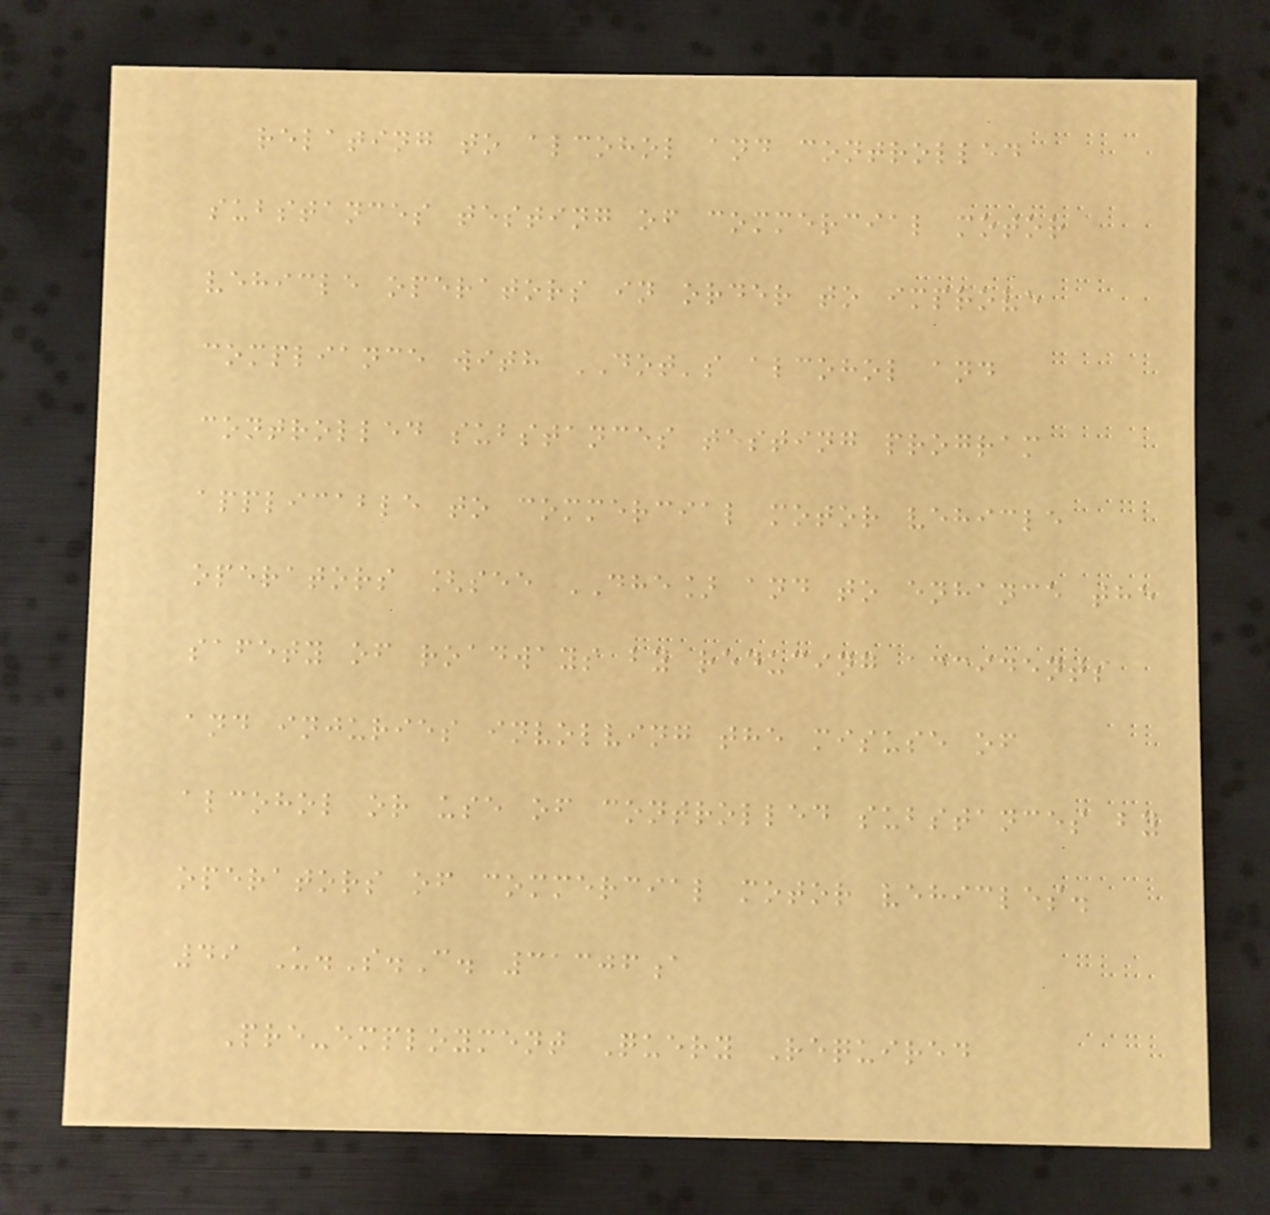relating to alcohol and controlled
substances testing of commercial motor
vehicle operators in order to improve
compliance with DOT's alcohol and
controlled substances testing program
applicable to commercial motor vehicle
operators [see DHE] and to enhance the
safety of roadways by reducing accidents
and injuries involving the misuse of
alcohol or use of controlled substances by
operators of commercial motor vehicles.
49 U.S.C. 31306a
Pre-employment Query Required
